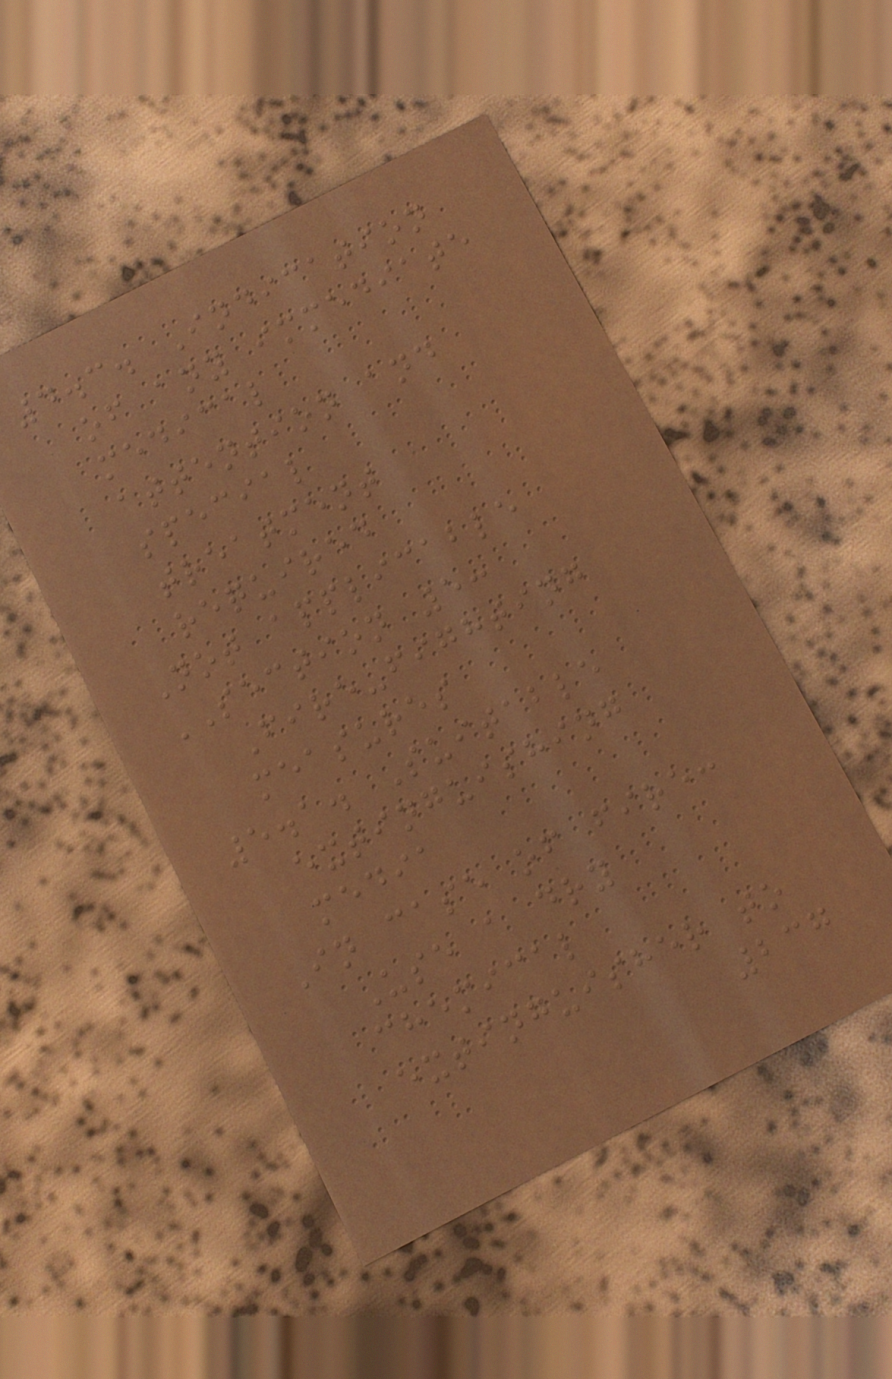4.3. Indication
of any immediate
medical
attention and
special
treatment
required
Not applicable
SECTION 5:
Fire-fighting
measures
5.1. Suitable
extinguishing
media
In case of fire:
Use a dry
chemical
extinguisher to
237
